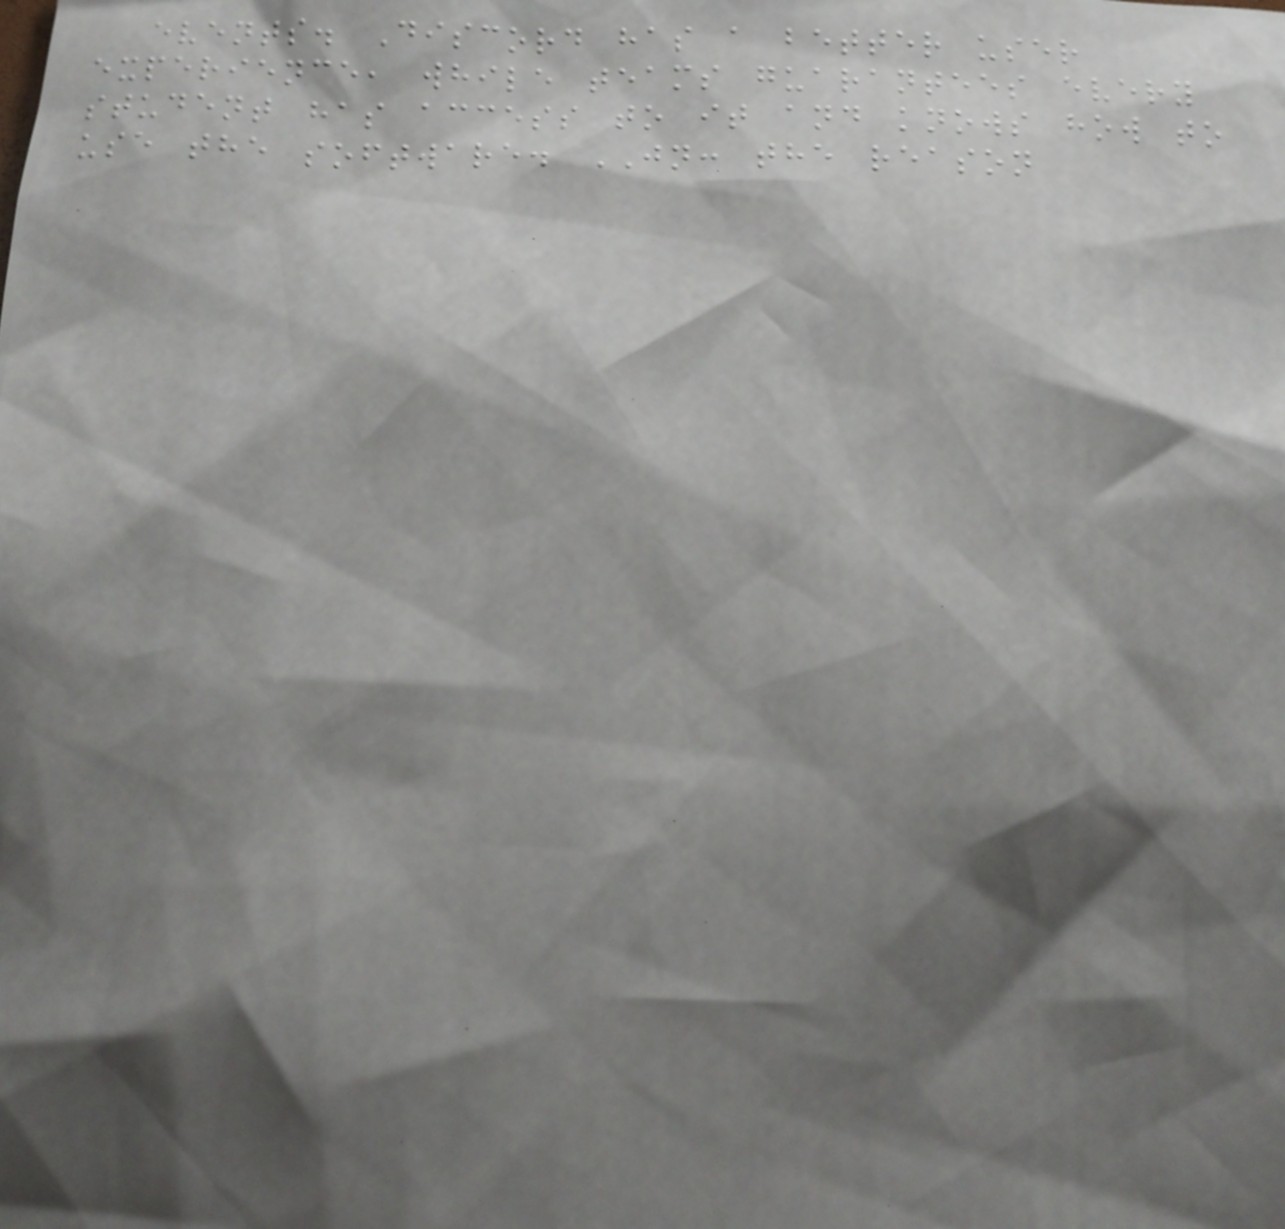events. Discord has a better user
experience, while teams guarantees every
student has access to it and knows how to
use the software. JN: the reason
